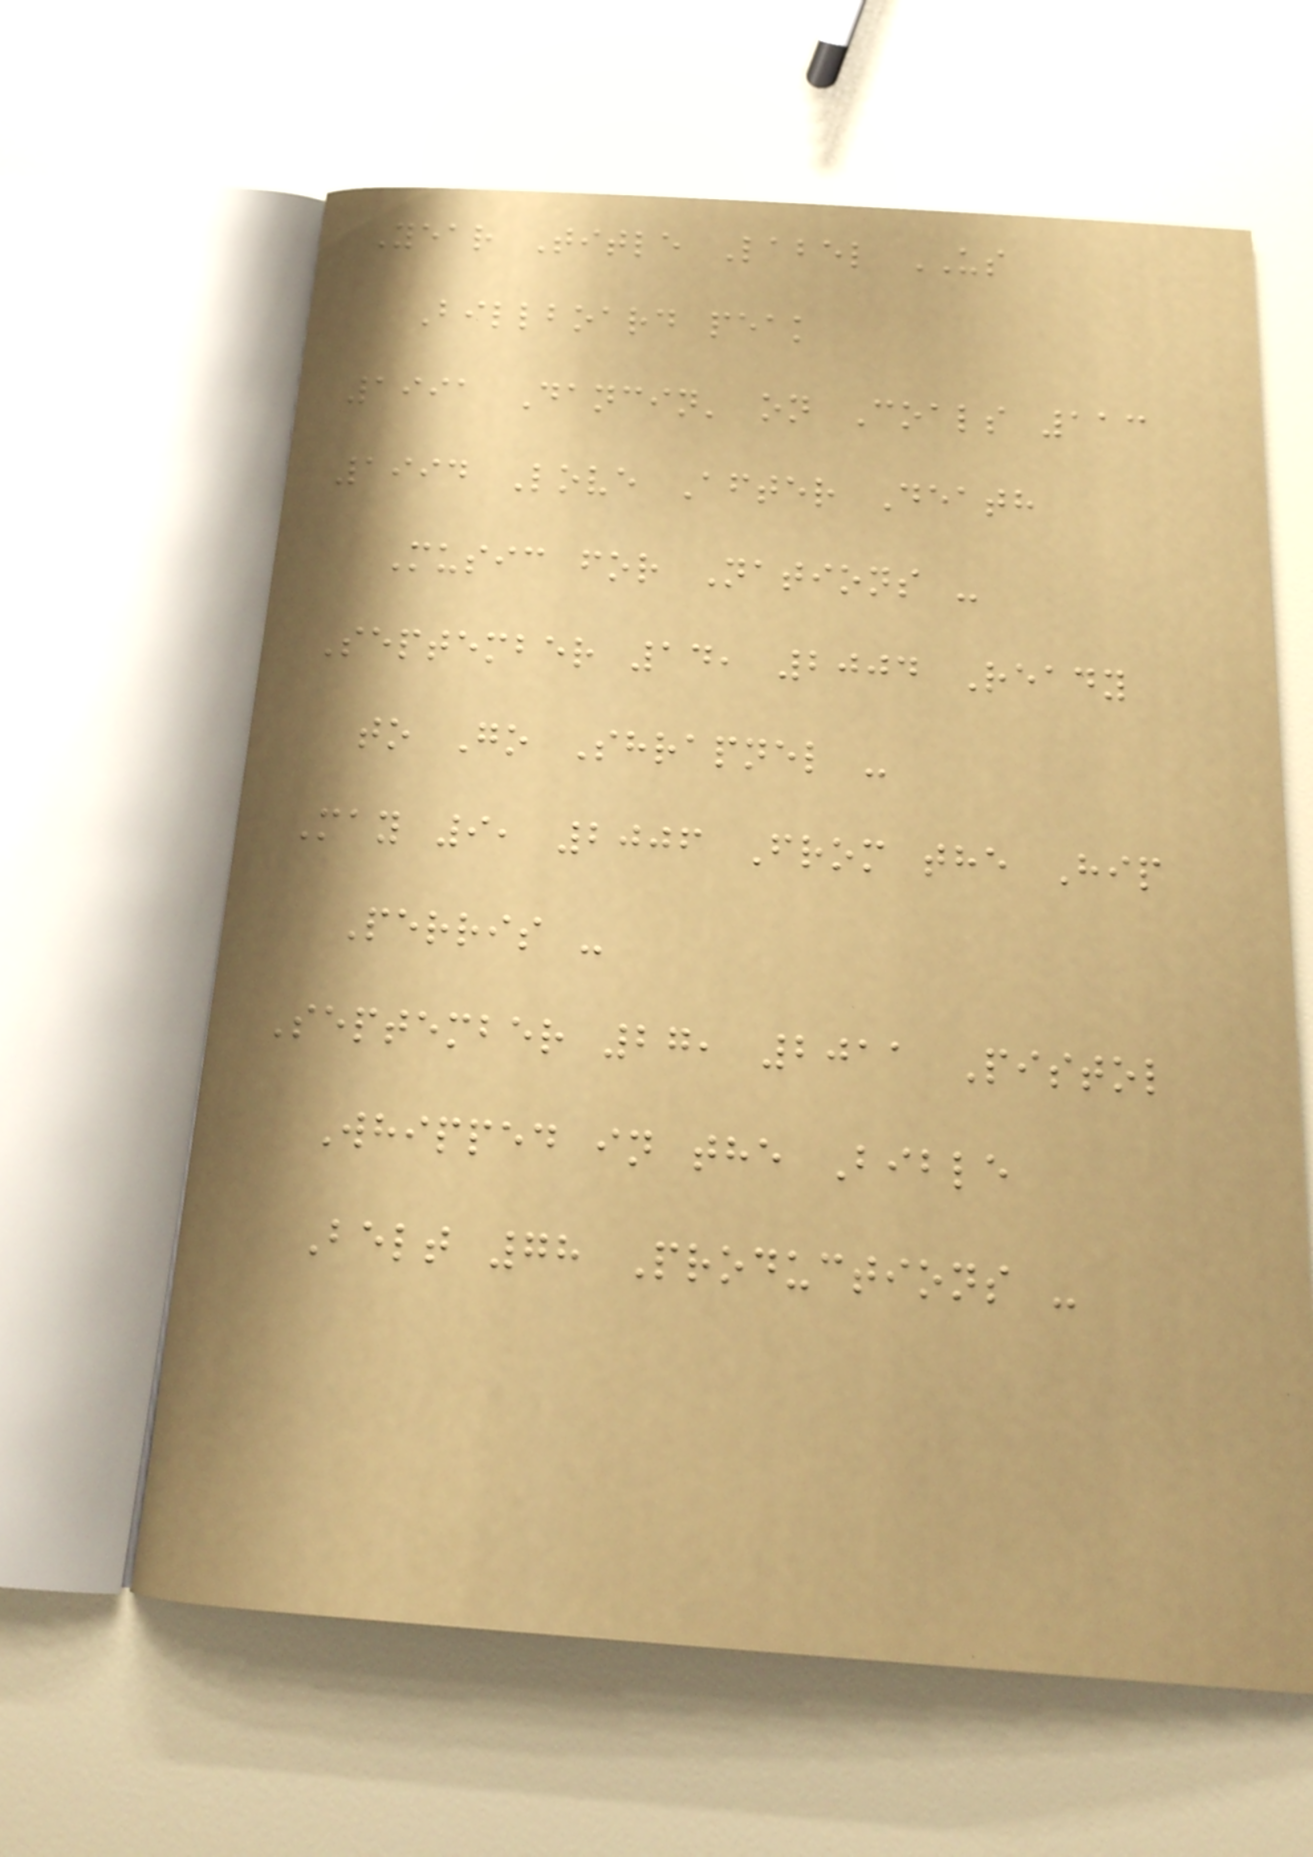Year Title Label US
Billboard peak
1991 Dancin' on Coals 113
1994 Love After Death
Music for Nations -
September 14, 2004 Ready
to Go Shrapnel -
May 9, 2006 From the Hip
Perris -
September 27, 2011 Pistol
Whipped in the Bible
Belt 78 Productions -
